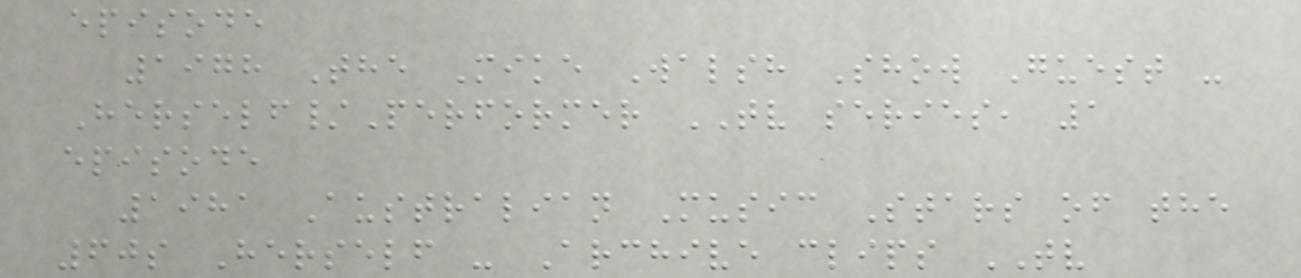episode
1978 The Mike Walsh Show Guest -
Herself/Performer TV series, 1
episode
1981 Australian Music Stars of the
60s Herself - Archive clips TV
